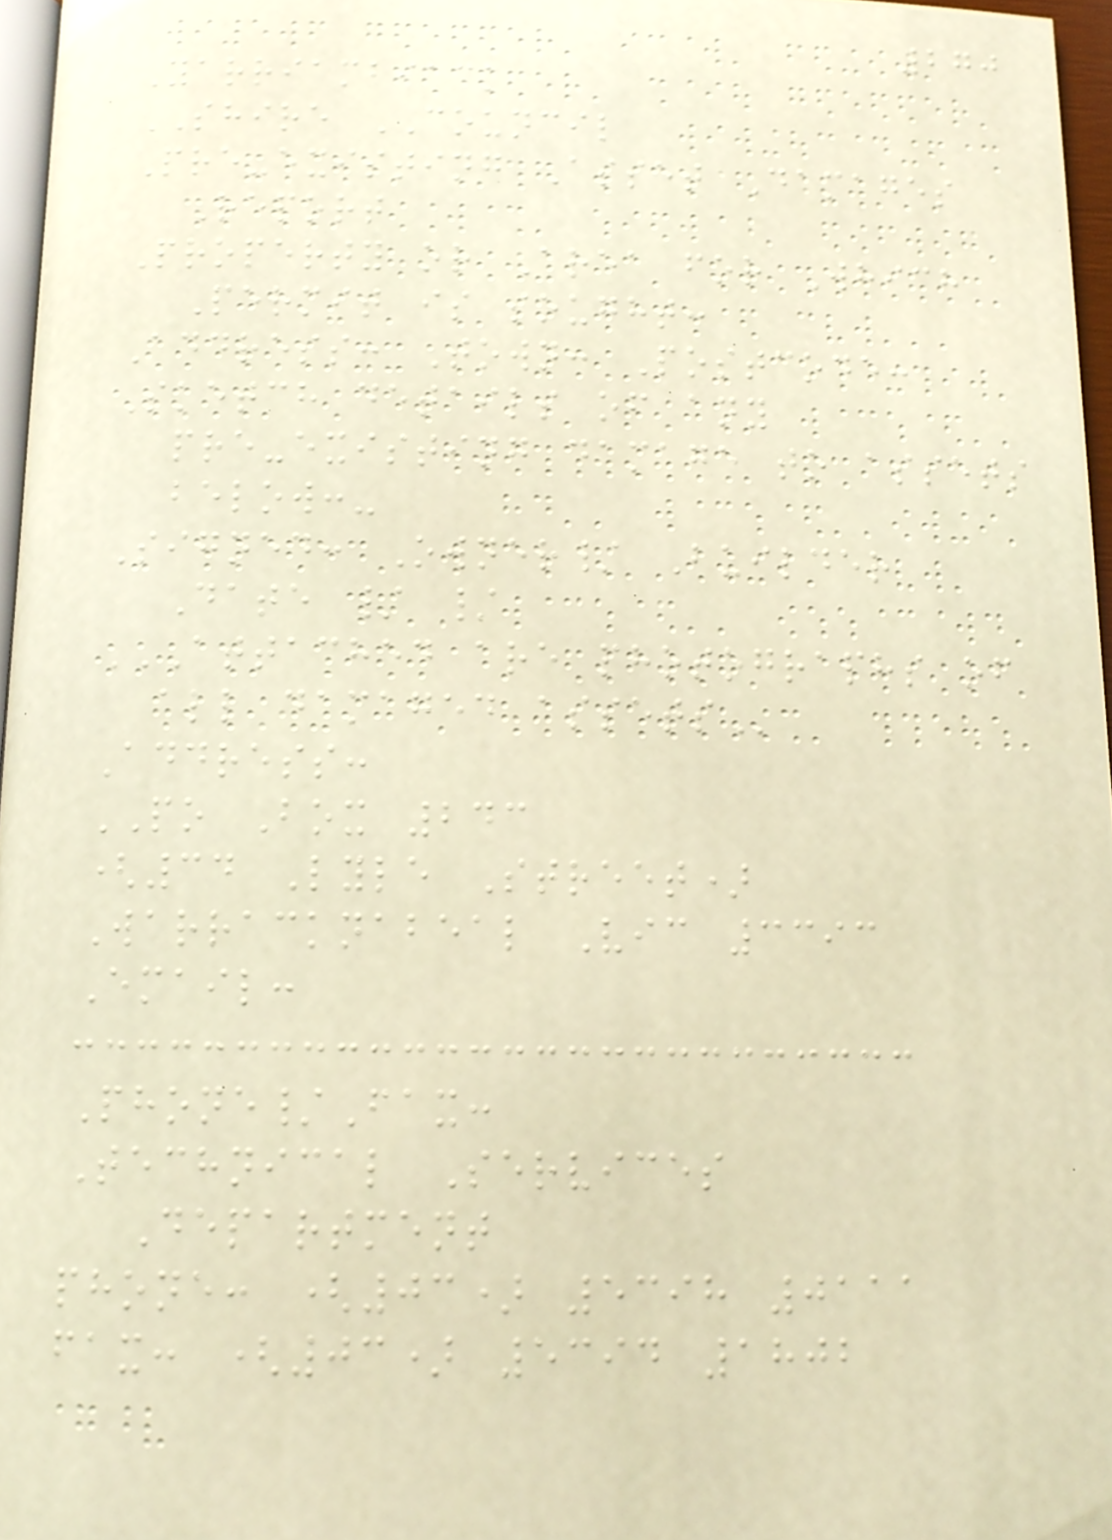270
Yarriambiack
SHIRE COUNCIL
Pre-existing Asset Damages
Report
Property or Area for Which
Permit is sought:
Address: Town: Postcode:
Sketch details of any
pre-existing damage to assets
below:-
Signed: Owner/ Builder
Date / /
ATTACHED ARE PHOTOGRAPHS OF
ALL DAMAGED ASSETS
Address:
PO Box 243
(34 Lyle Street)
Warracknabeal Vic 3393
Email:
Phone/Fax:
Technical Services
Department
phone: (03) 5398 0111
fax: (03) 5394 1802
